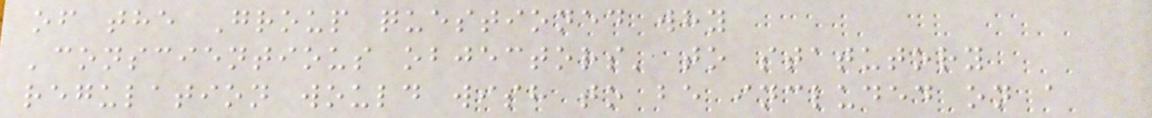of the Group questioned why
'conscientious objectors' to statutory
regulation would wish to be included on a
